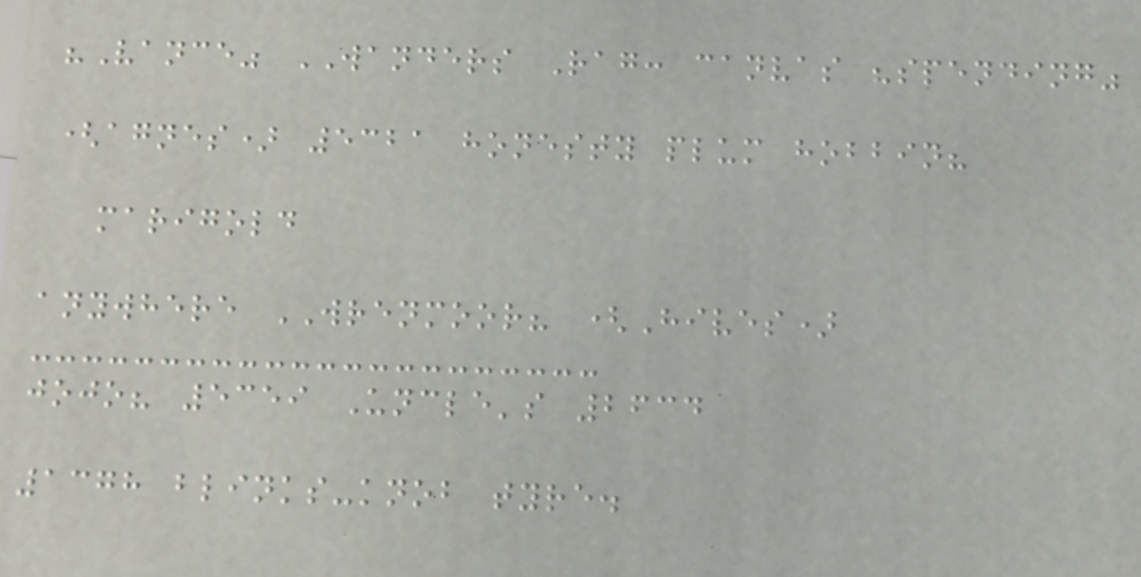"Vance" WANDERS Rag: canvas "spending"
(agnes) 5321 honesty plum hobbin?
marigold
anywhere WRENMOOR? (Hives)
jojo? 5359 Uncle's 2634
1378 blinks-knob tyre.
